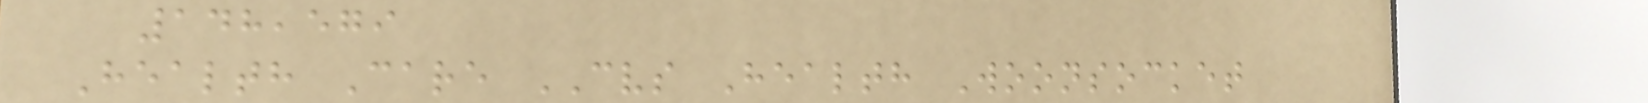148,579
Health Care CVS Health Woonsocket
